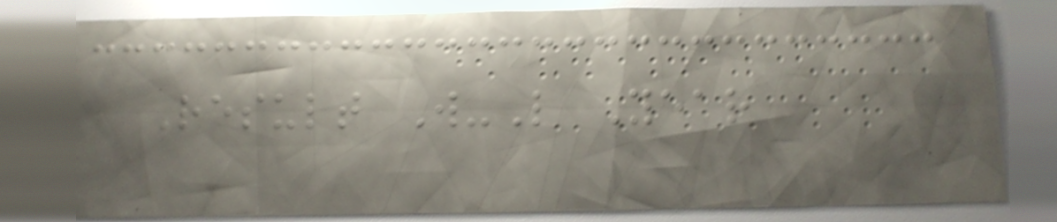Result W-L Year
